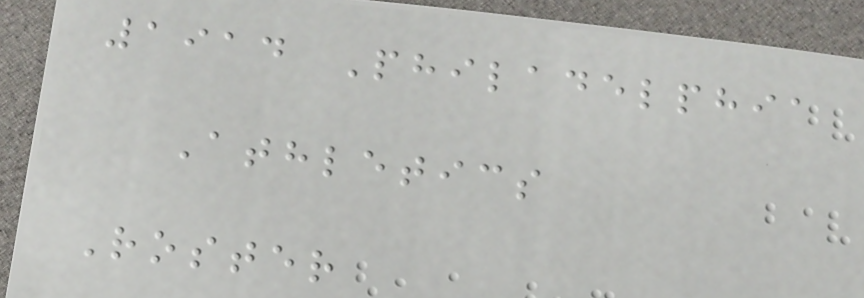1914 Philadelphia
Athletics
Roster
